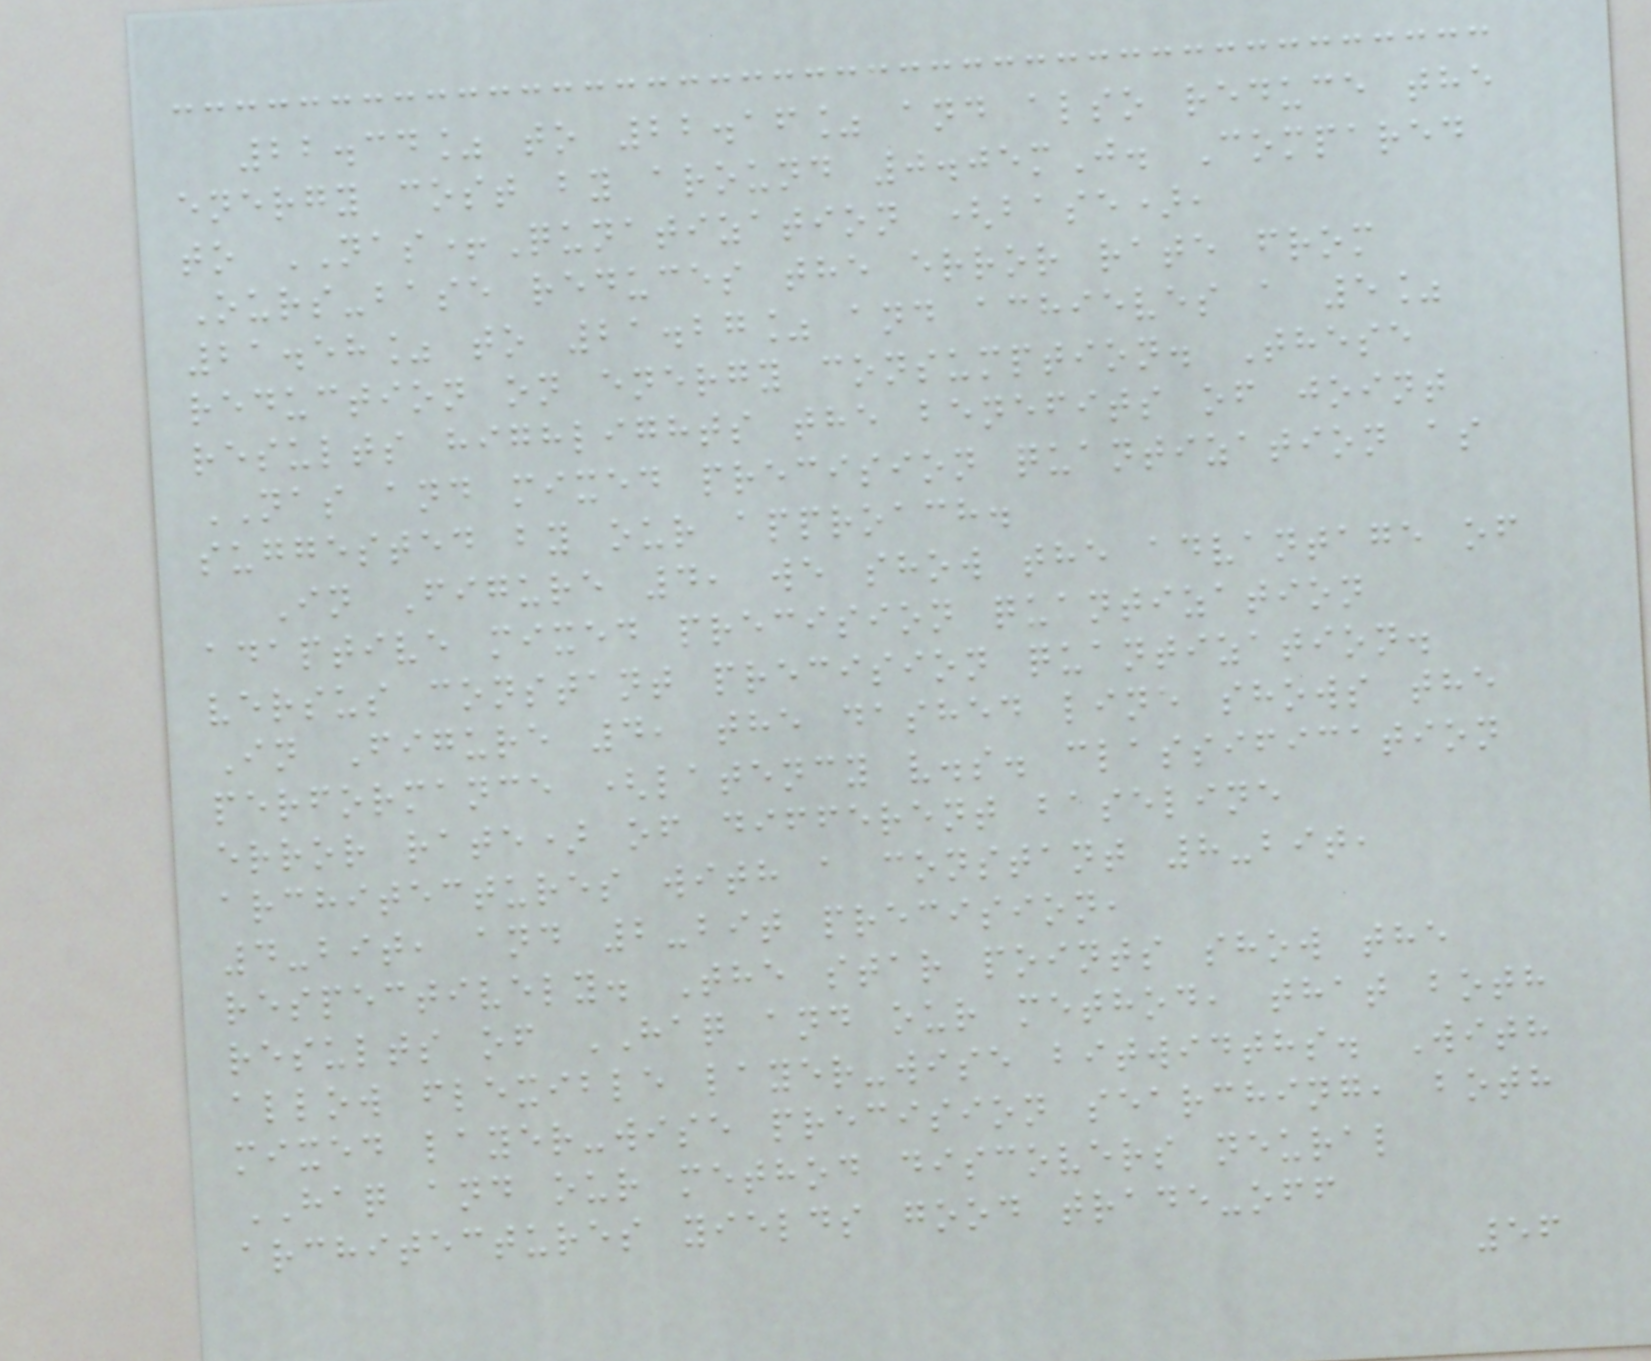22.34% to 22.16% and also reduce the
energy cost by around 0.05mJ. Compared
to NAS+Qunatization (base),
Ours-base reduces the error rate from
21.58% to 21.27% and achieves a 5%
reduction on energy consumption. These
results highlights the benefits of joint
NAS and mixed precision quantization as
suggested by our approach.
In Figure 4, we show the advantage of
adaptive mixed precision quantization
versus constant precision quantization.
In Figure 4, the dashed line shows the
performance (latency v.s. classification
error rate) of different baseline
architectures with a constant 8-bit,
4-bit, and 2-bit precision,
respectively. The star points show the
results of HAQ and our method, that both
allow flexible layer-wise bitwidths. With
mixed layer-wise precision searching, both
HAQ and our method discovers neural
architectures yields good trade-off
56
